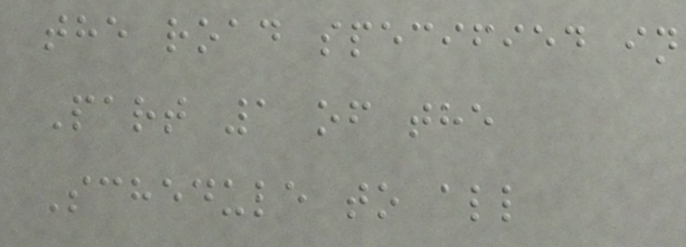the road specified in
Part 1 of the
Schedule to all
